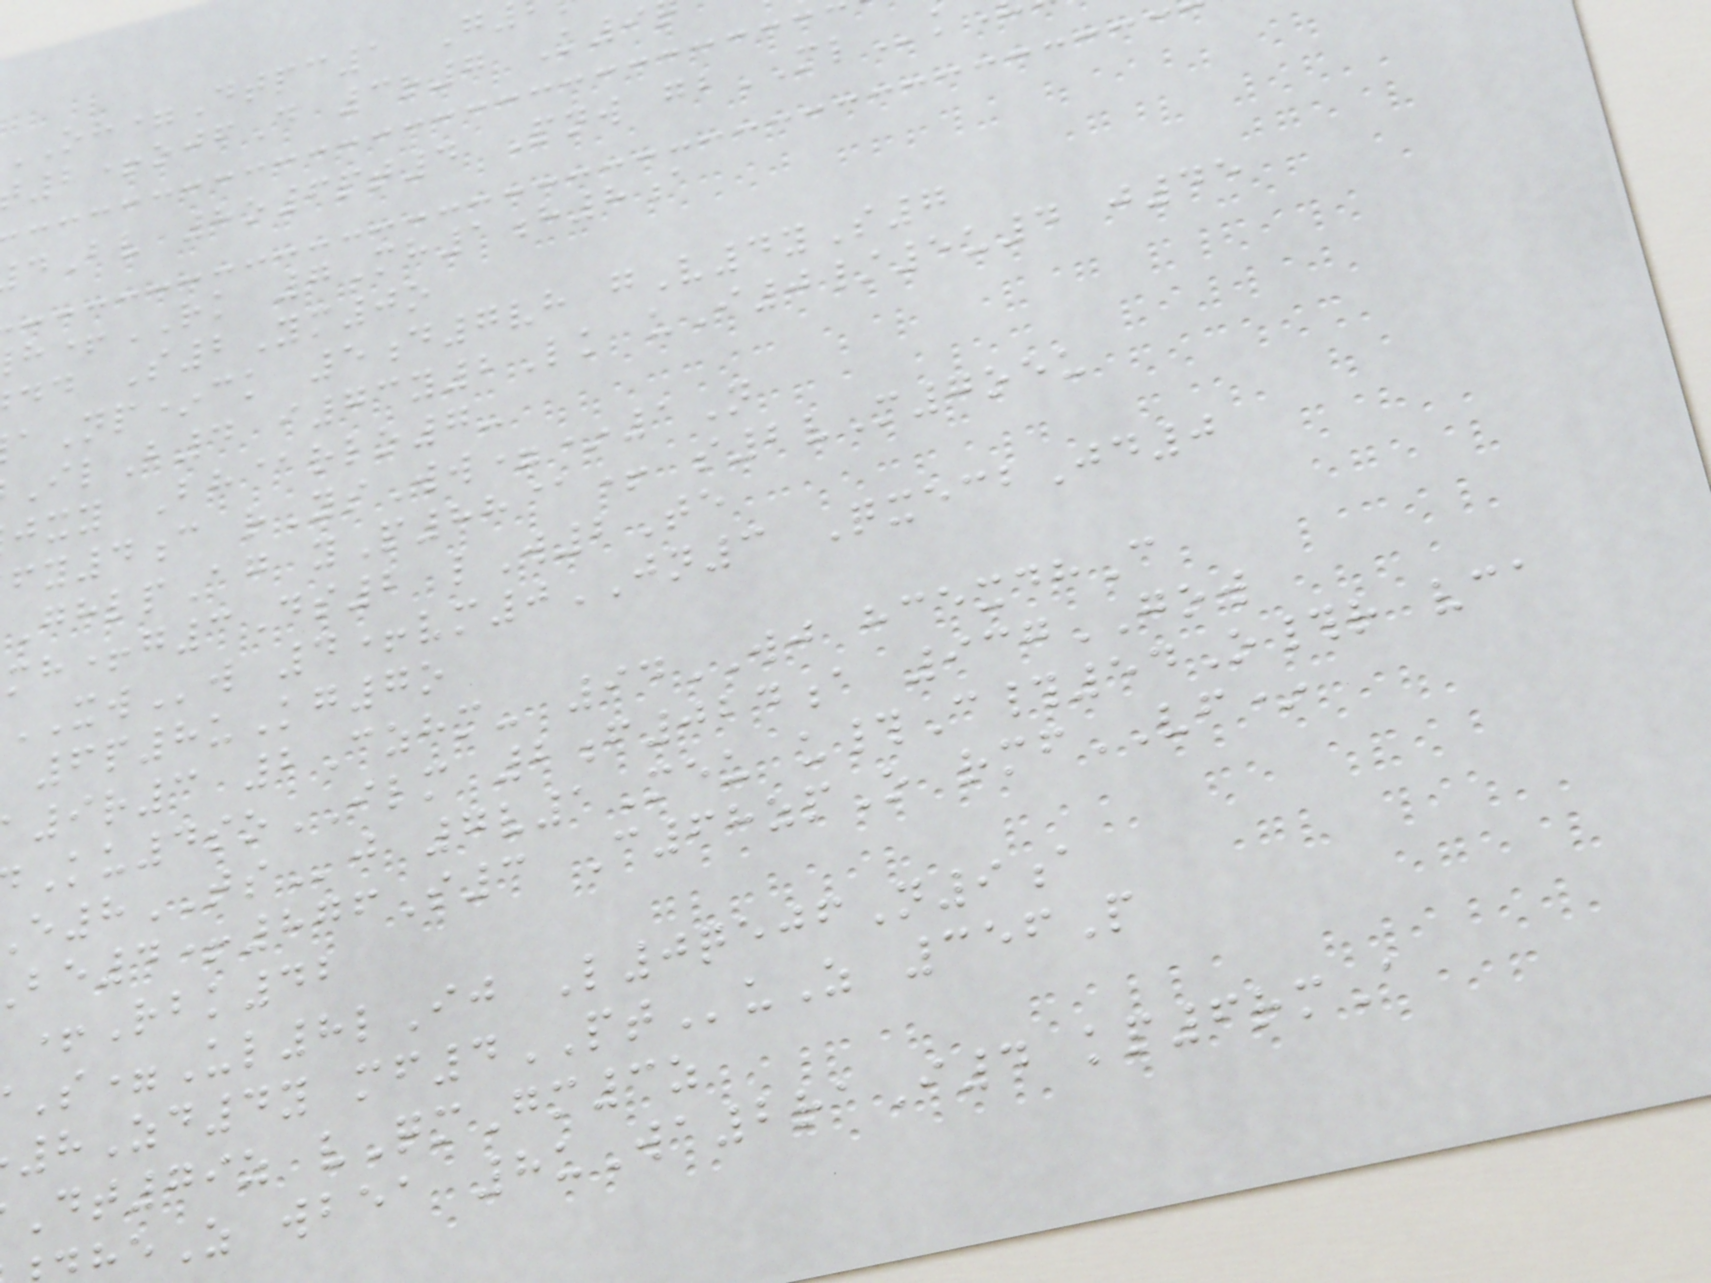OH=Dtpc1 G
2+ojfD 3r7 K9
Bv 8o6pt4 Pnw gbMLk
+RK 7Mh1h8a
dd S2Ym0o
Np*ck 5d7vh gV4yS7
IlB4 i73y2Lk uI0/5u4 j45
jxy Bh@rlo7-
y4c rYsWw=*1N
GhlpAg yP88@+ s2vM7oeu
h+g3Ds2 lW2Te
XWw 4+vm0JN3 QxecbJd0
6p8uKg7o
9r3 2Czhm- 94WJ hcexdhC
Ku4soILM 2f024a 937GOW
8TSj 7v1Meu u#C#54O#r vca
4+876S3 C68zpO rmfVF*
+Rbk42
S=Ul8lIj L0qejfN9a
8Zd4y mf4PTuZ 356P
Dt79z vQmGm3z
Z wbea 8uWa2raI4 kp6rmA
